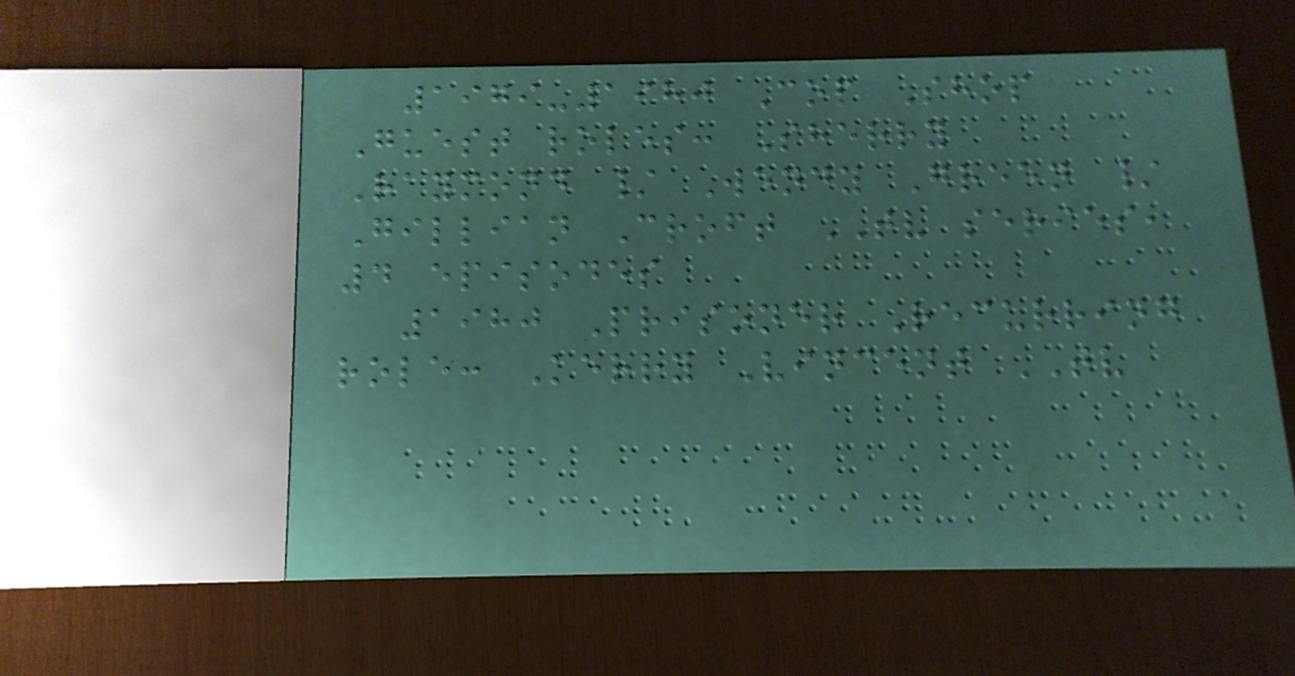1979-1980 Cop Shop
Guest roles: Sherry
Raymond / Wendy Green /
Gillian Croft TV series,
4 episodes
1980 Prisoner Recurring
role: Kerry Vincent TV
